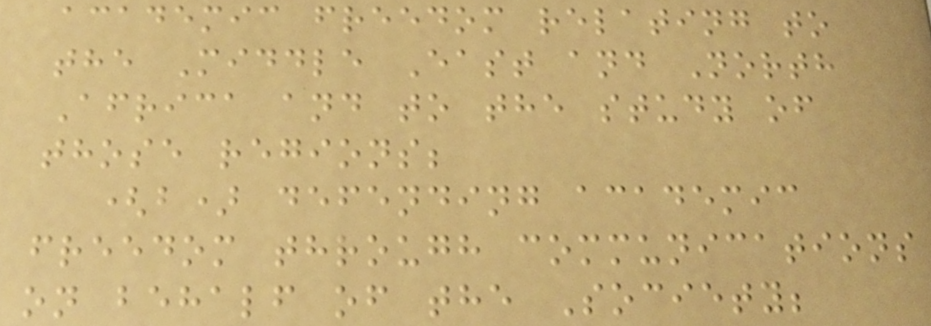academic freedom relating to
the Middle East and North
Africa and to the study of
those regions;
(b) defending academic
freedom through communications
on behalf of the Society;
